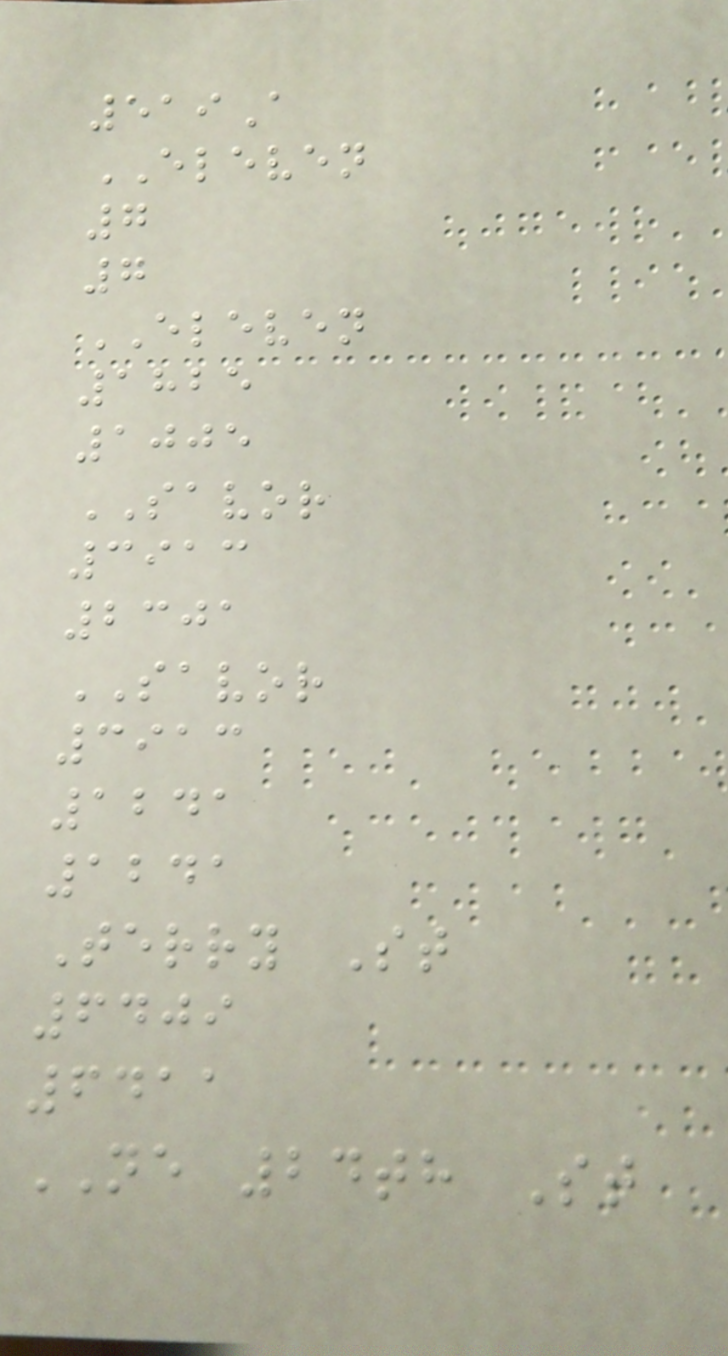519A
ELEVEN
7
7
ELEVEN
1825
1005
SAVOR
3913
2301
SAVOR
3913
1241
1241
Terry St
6409
6411
NE 24th St
